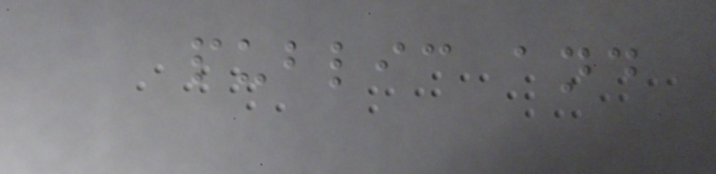public and
